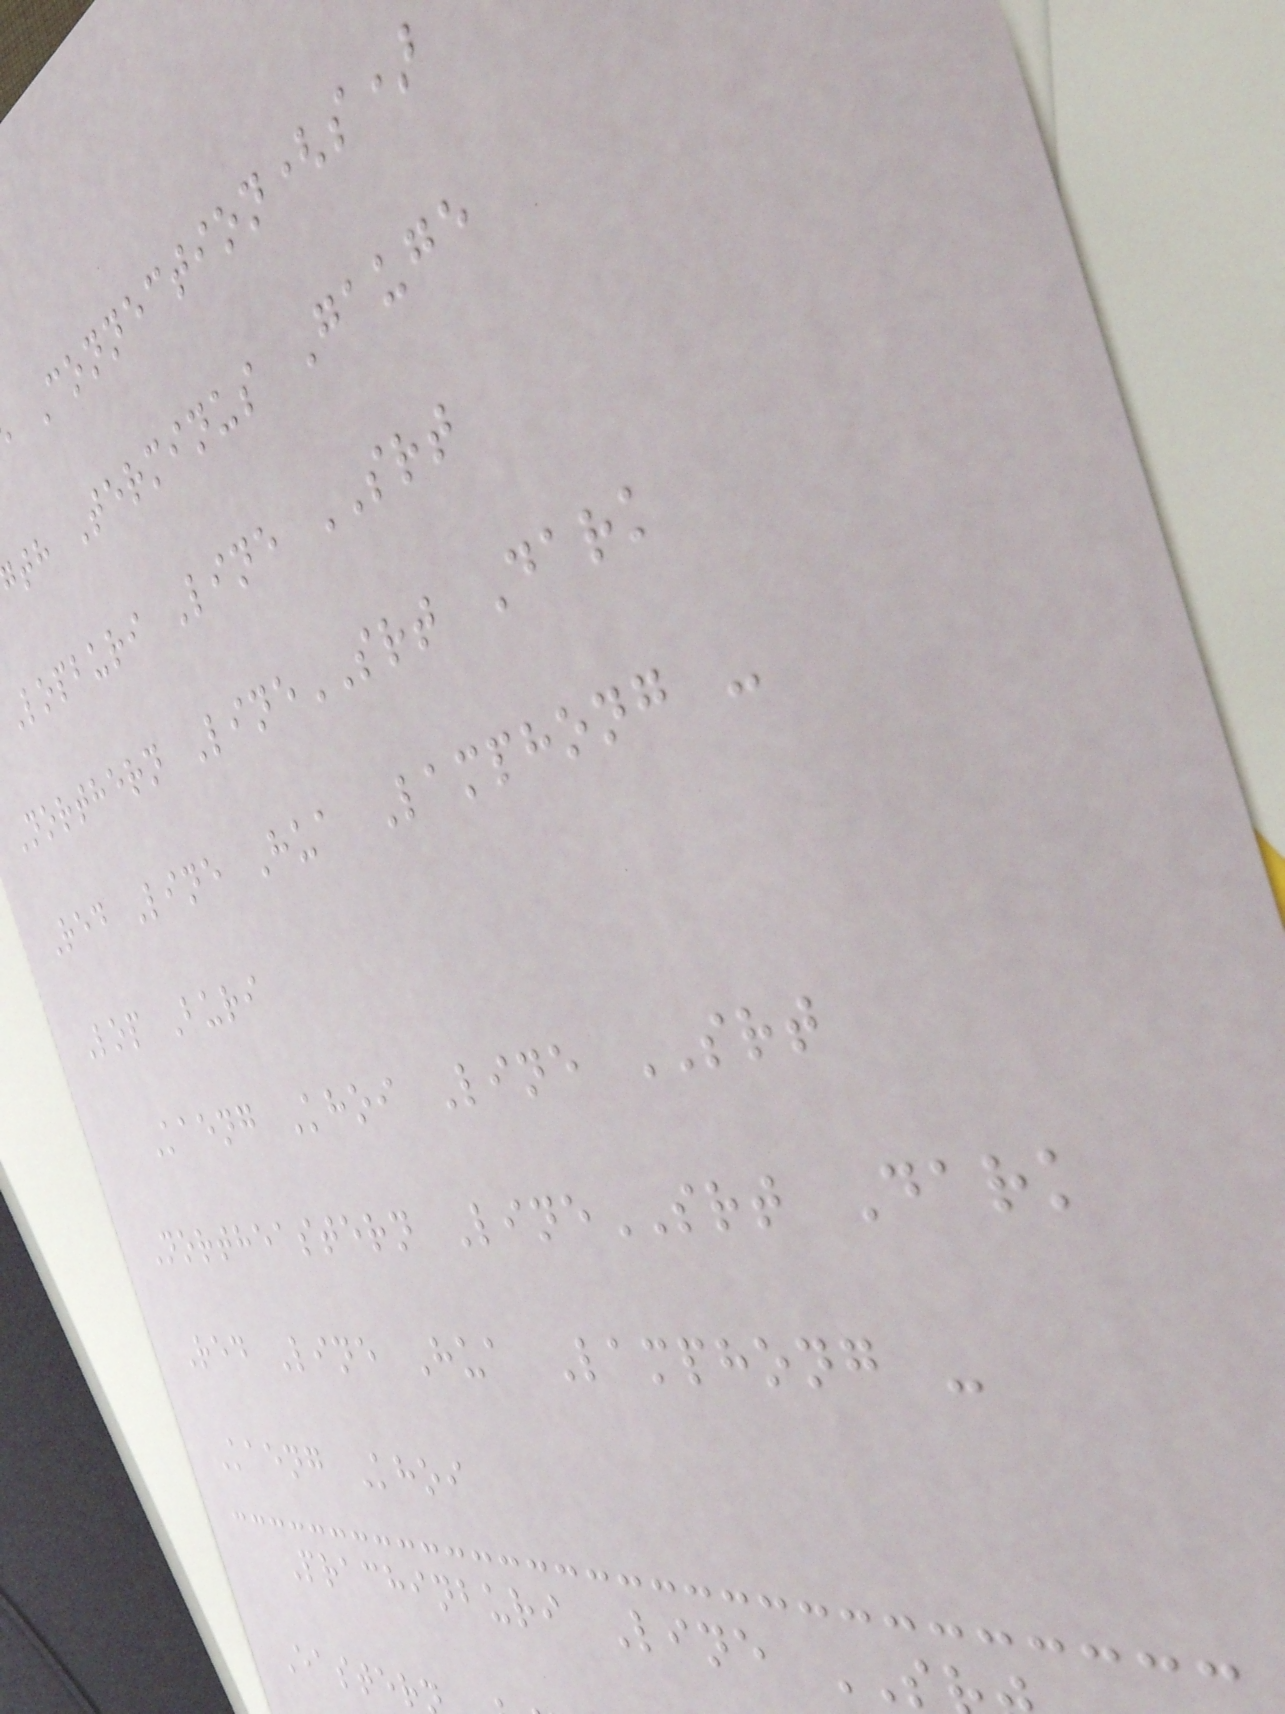Connection(s)
th Terminus Gauge
Lopburi Line SRT
Northern LineSRT Dark
Red Line Hua Lamphong -
Lop Buri
Kaeng Khoi Line SRT
Northeastern LineSRT Dark
Red Line Hua Lamphong -
Kaeng Khoi
Prachinburi Line
Easter
